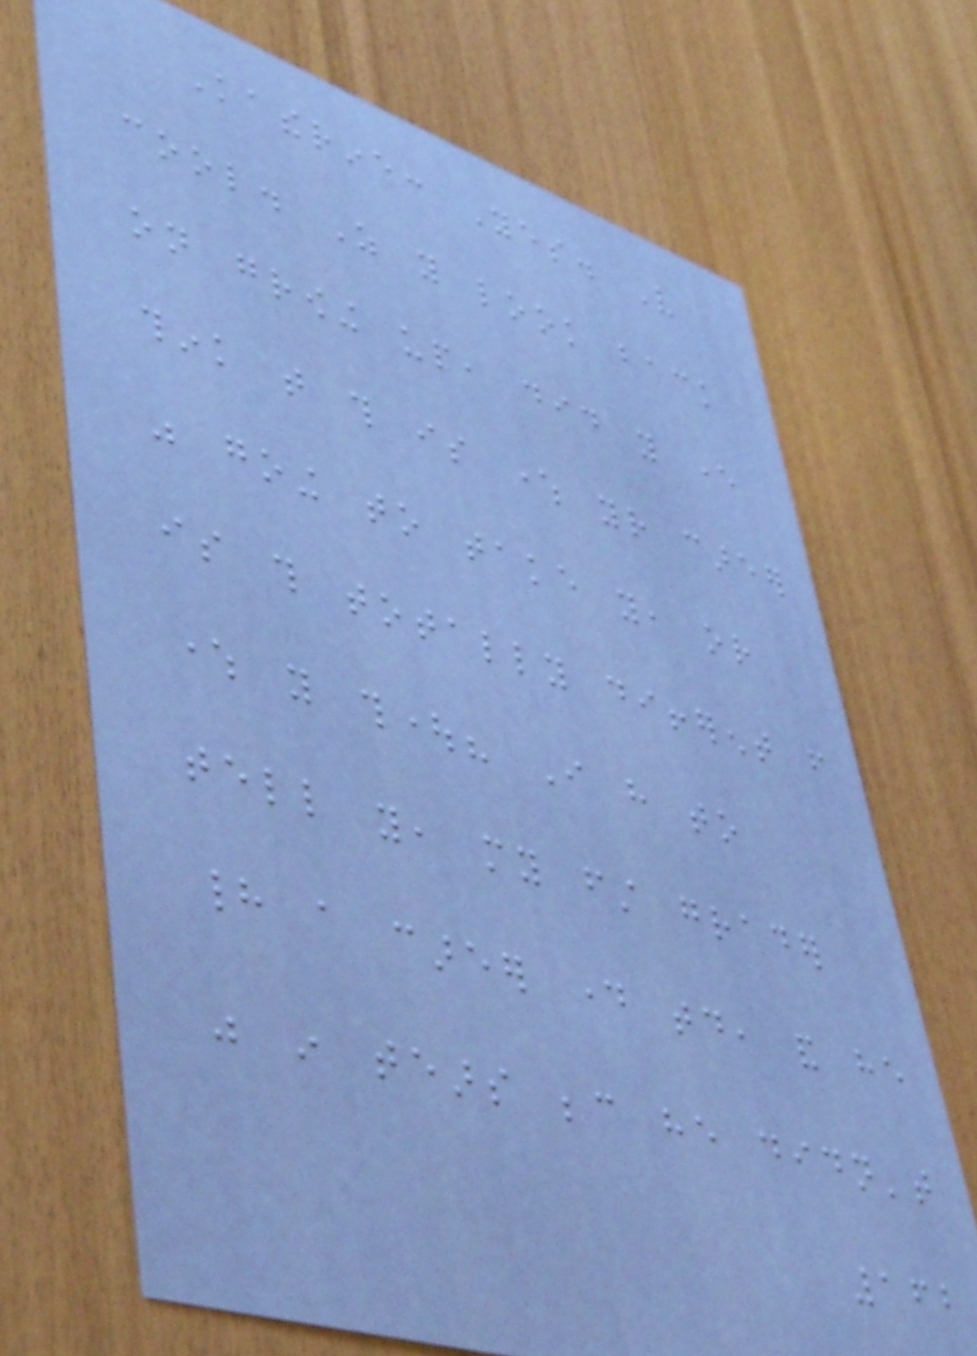Katherine: Yes. Very
cool. As you look back
on growing up, did you ever
think that this is where your career
was going to take you, or
is this totally different from
where you thought? I have to
tell you, my first grader
had a career day today, and he
was in tears because he didn't
162
